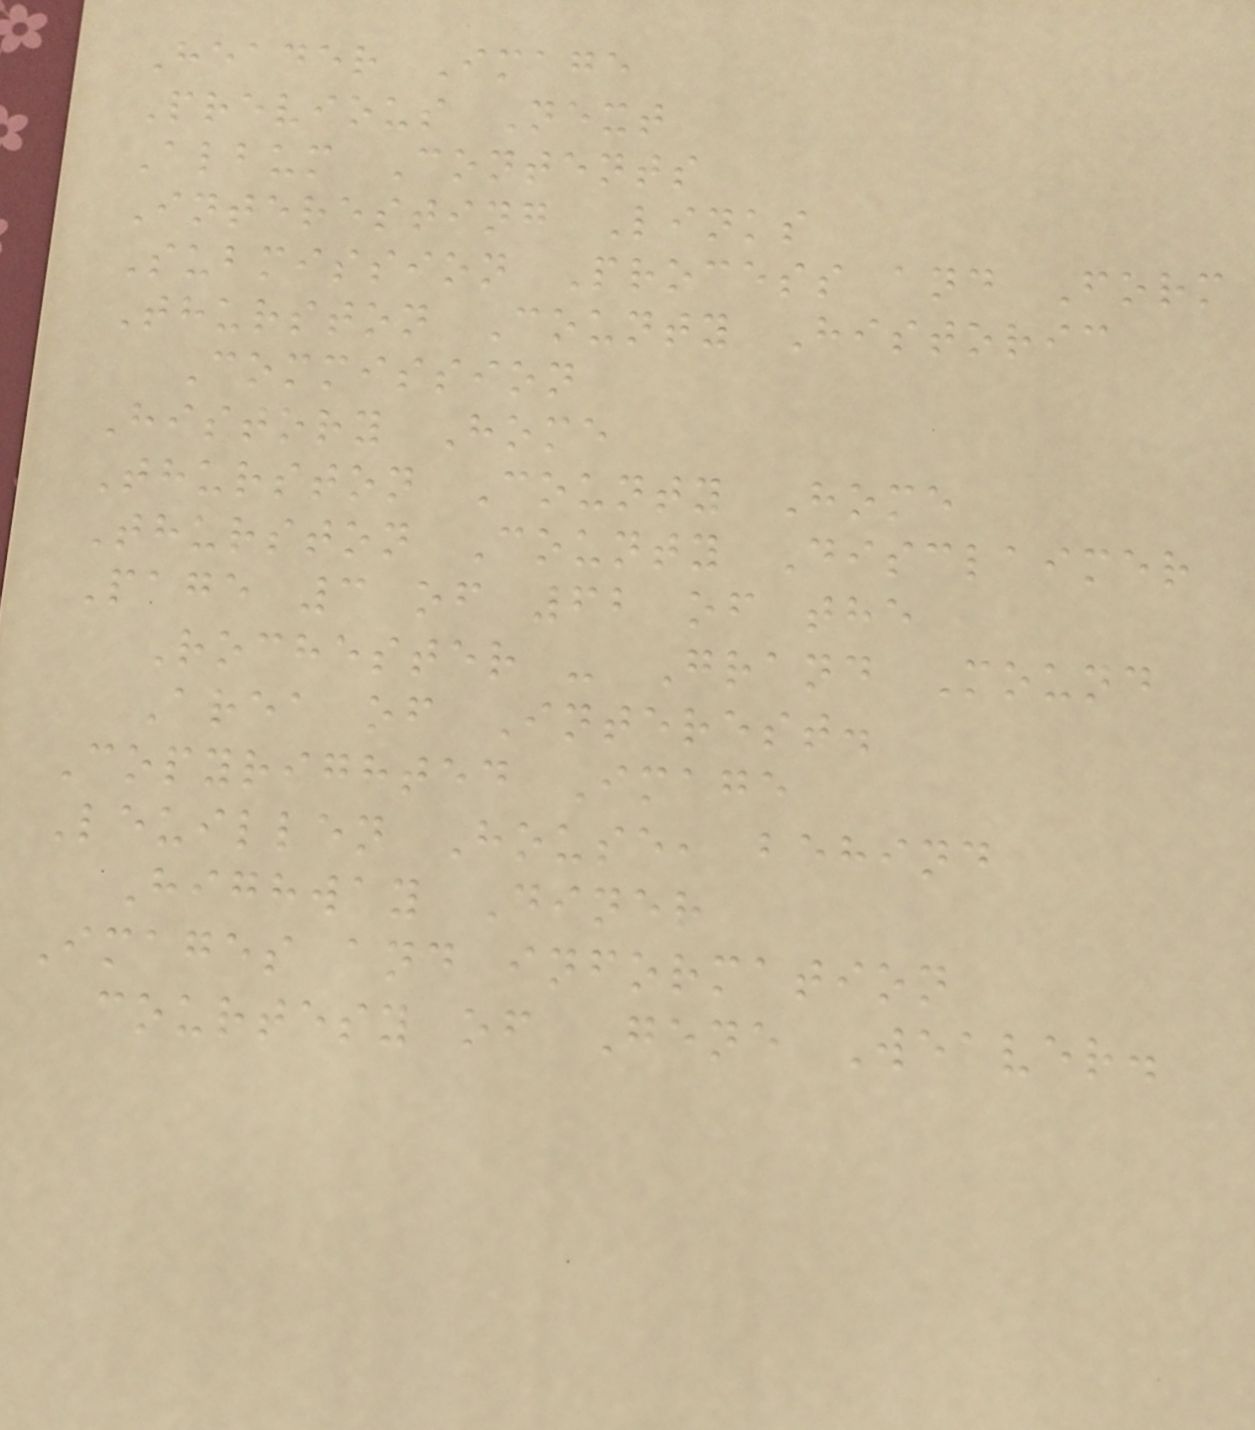Header Image
Previous Next
Album Contents
Interesting Links
Submission Process and Form
Thurston County Historic
Commission
History Home
Thurston County Home
Thurston County Disclaimer
Page 3 of 62 of the
Rochester - Grand Mound
Area of Interest.
Copyrighted Image
Leuillen House, behind
Highway Diner
Images and information
courtesy of Gene Weaver.
